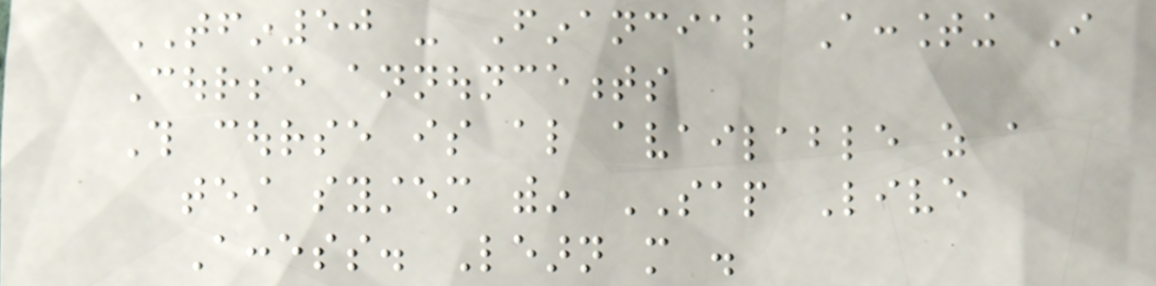TFIN50 - Financial Accounting I
Course announcements
This course is also available as a
test system within SAP Live
Access. Learn more .
